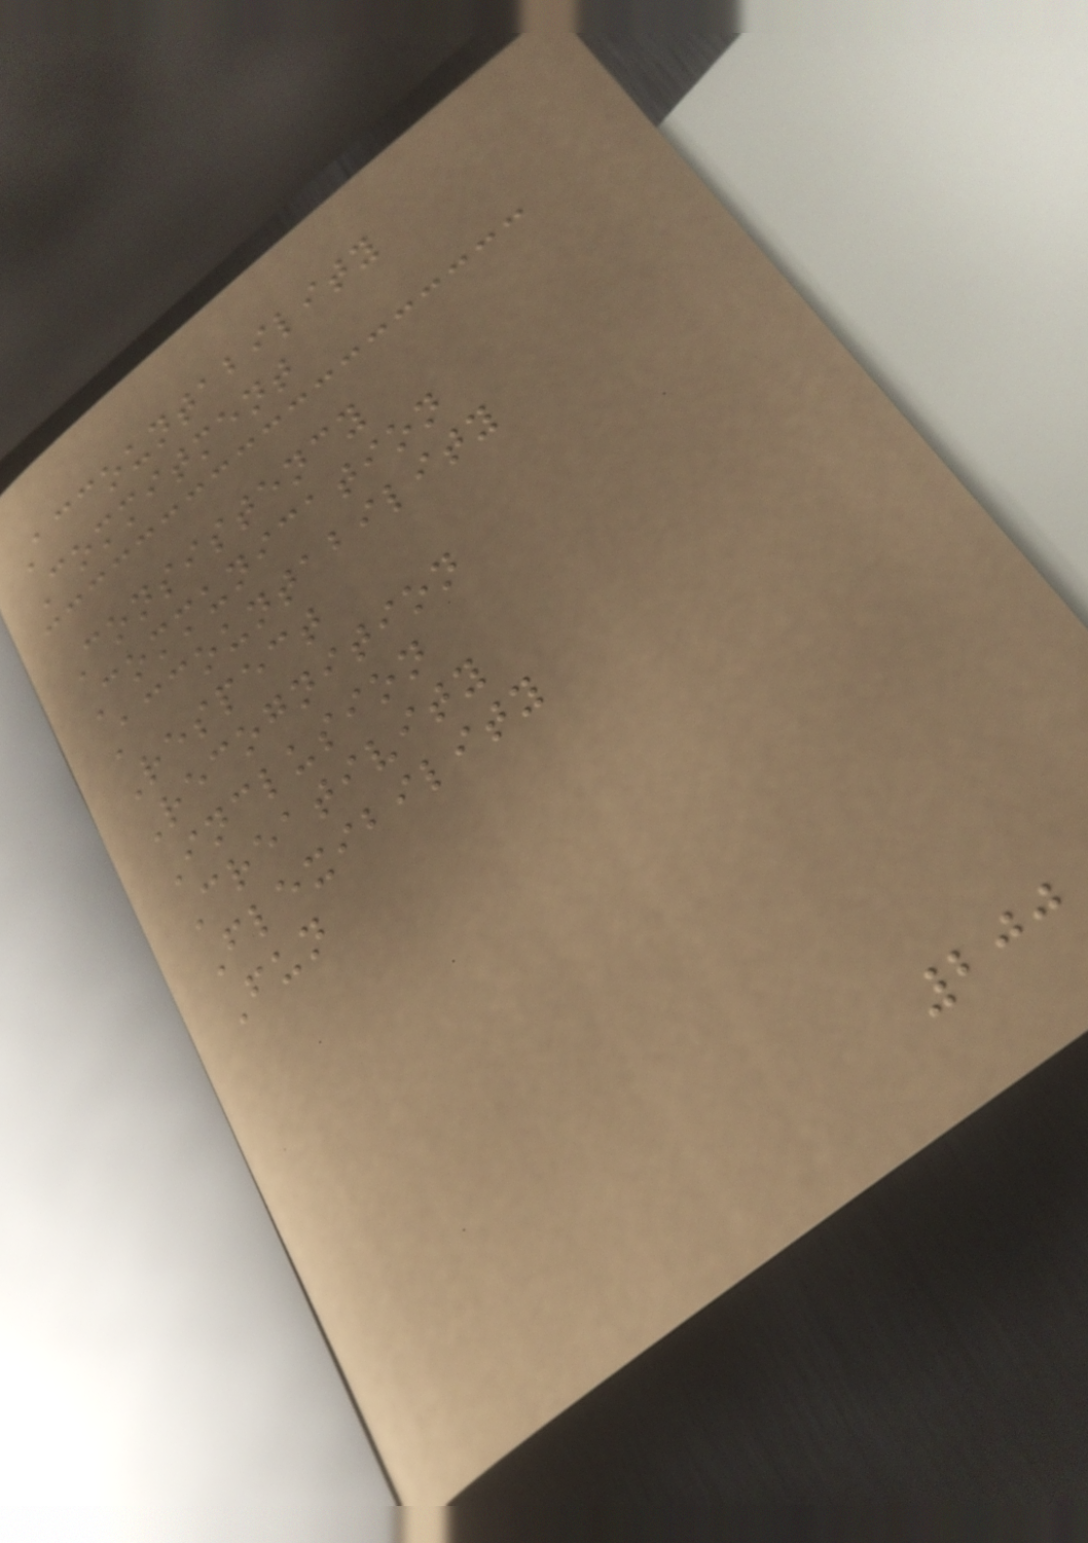Accountability
Commitment
Consistency
Communication
Accountability
Respect
Recognition
Inclusion
Creativity
Flexibility
Fun
200
